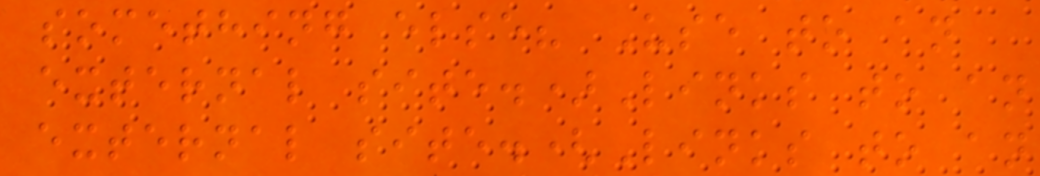something else? Use to an
external site.)Links to an
external site.(Links to an
